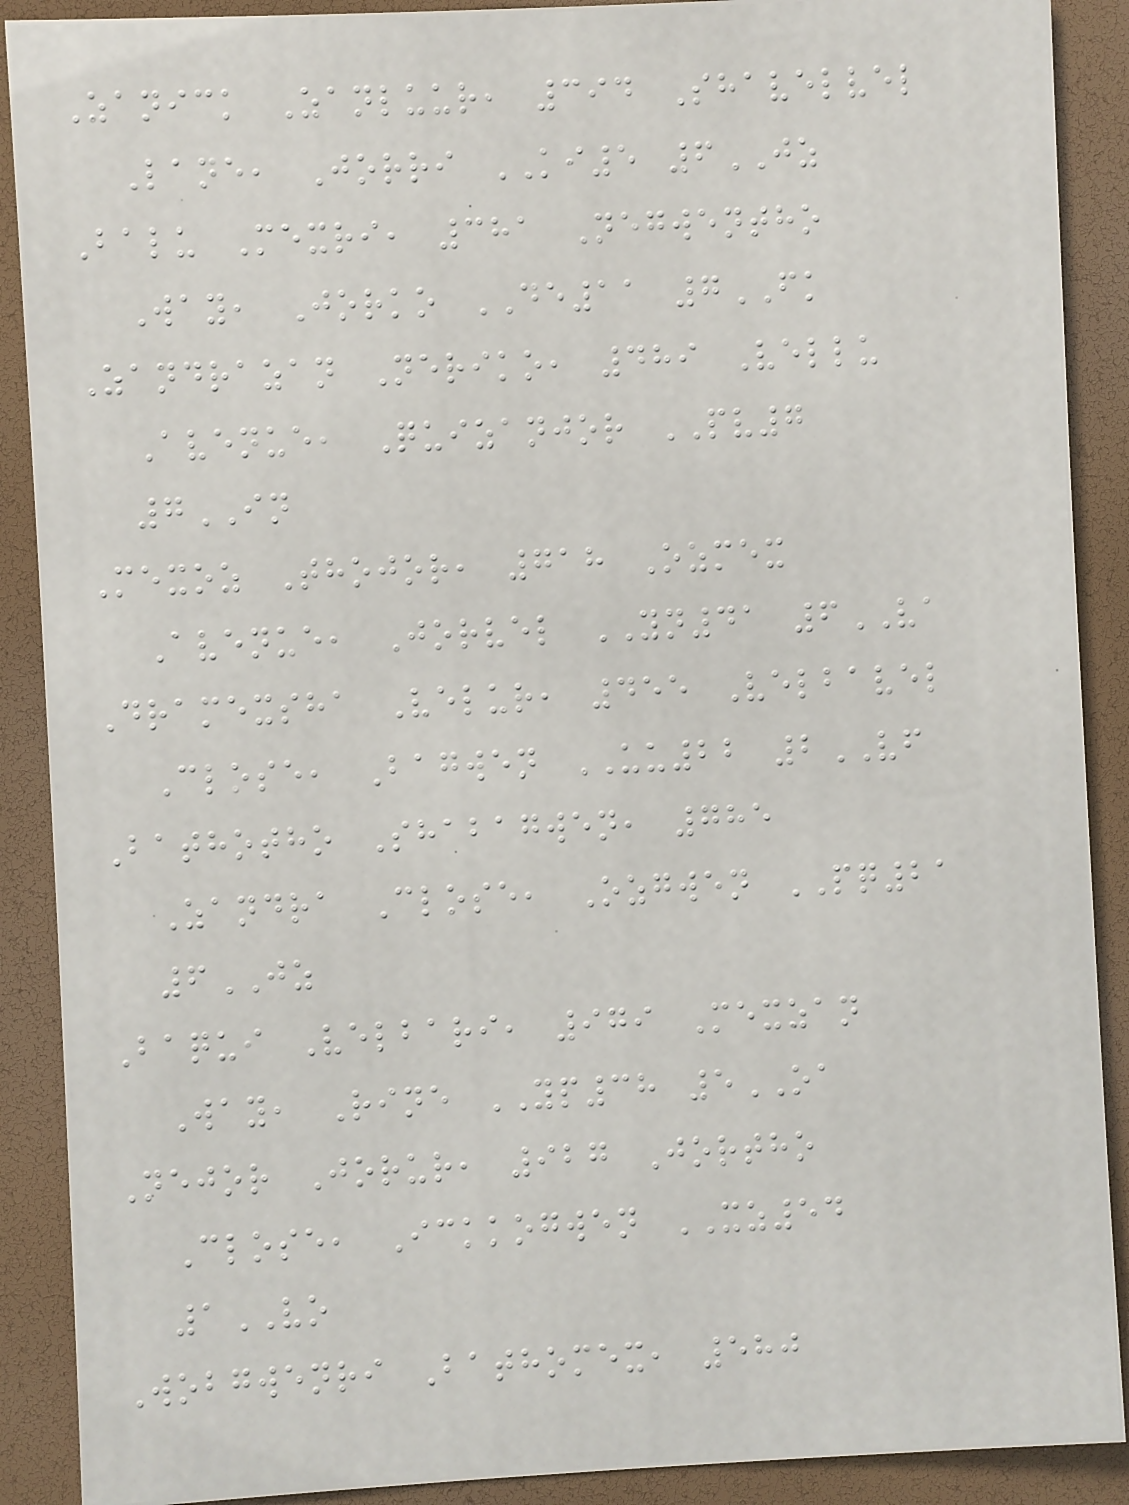Zanick Zanluur, 394 Shavelvel
Lane, Jorri KI5 6JZ
Balu Mexri, 381 Negwentho
Way, Jorko DE11 7FK
Zandrazan Neriko, 489 Vellu
Avenue, Quizanjor PV7
7IN
Mexoz Thojor, 718 Ozmex
Avenue, Jorvel YN41 6VA
Dramexsha Velur, 455 Velbavel
Close, Bagwen UU22 2VF
Bathotho Shabagwen, 785
Zandra Close, Ozgwen PQ21
6JZ
Baqui Velbari, 979 Mexzan
Way, Rine YP38 5OA
Nejor Jorur, 927 Jortho
Close, Ickkogwen XZ54
1VO
Wobgwenri Bathomex, 580
